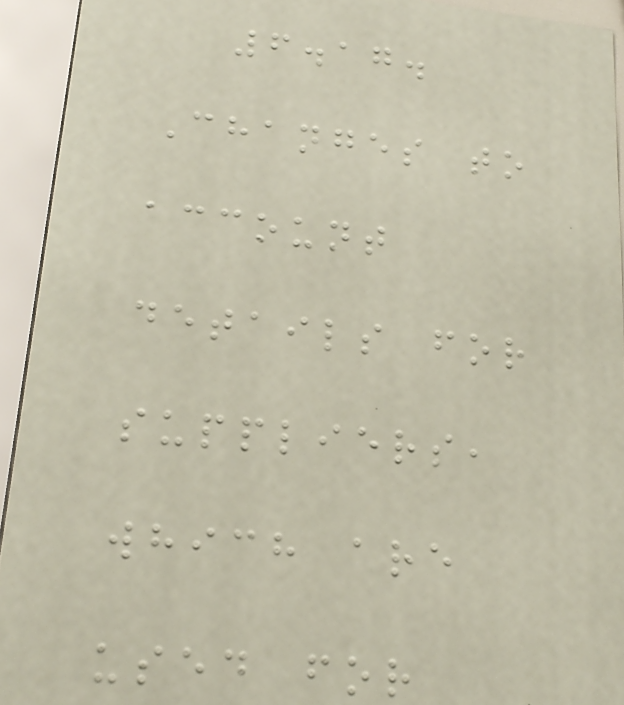6.17.
Changes to
account
details for
suppliers,
which are
used for
